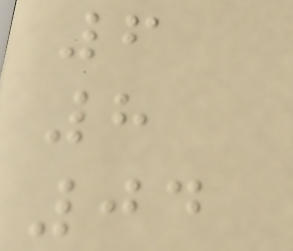6
8
04
